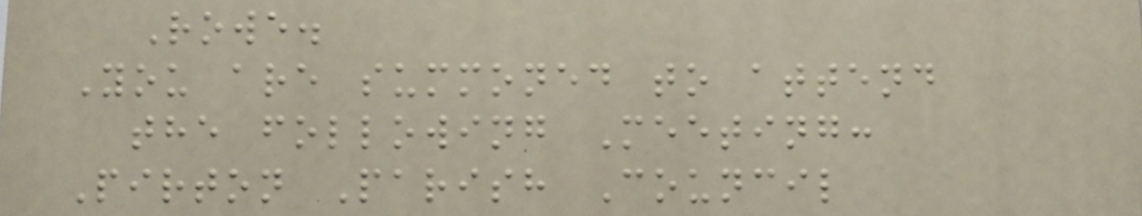Rowe.
You are summoned to attend
the following Meeting:
Pirton Parish Council
